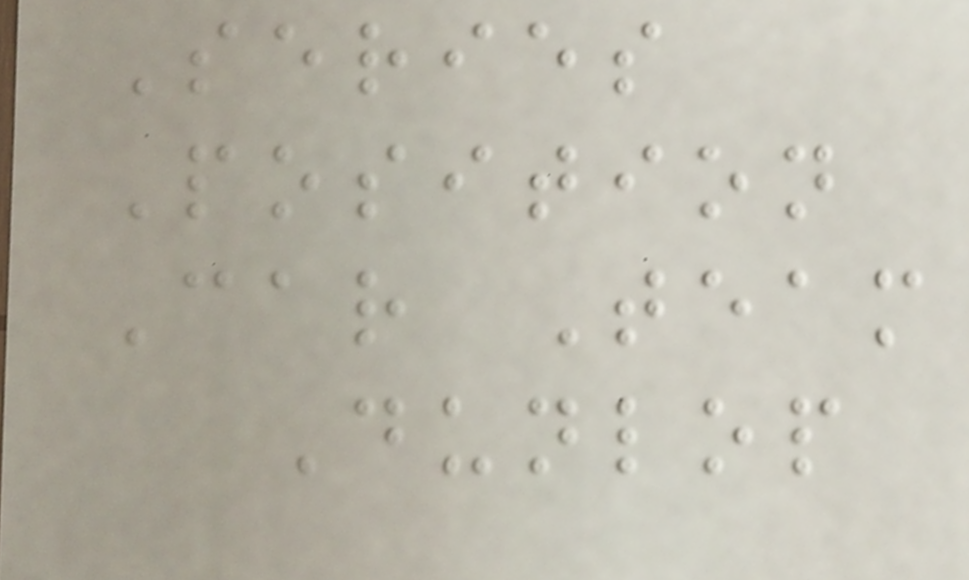Series
Position
Car Team
Dunlop
